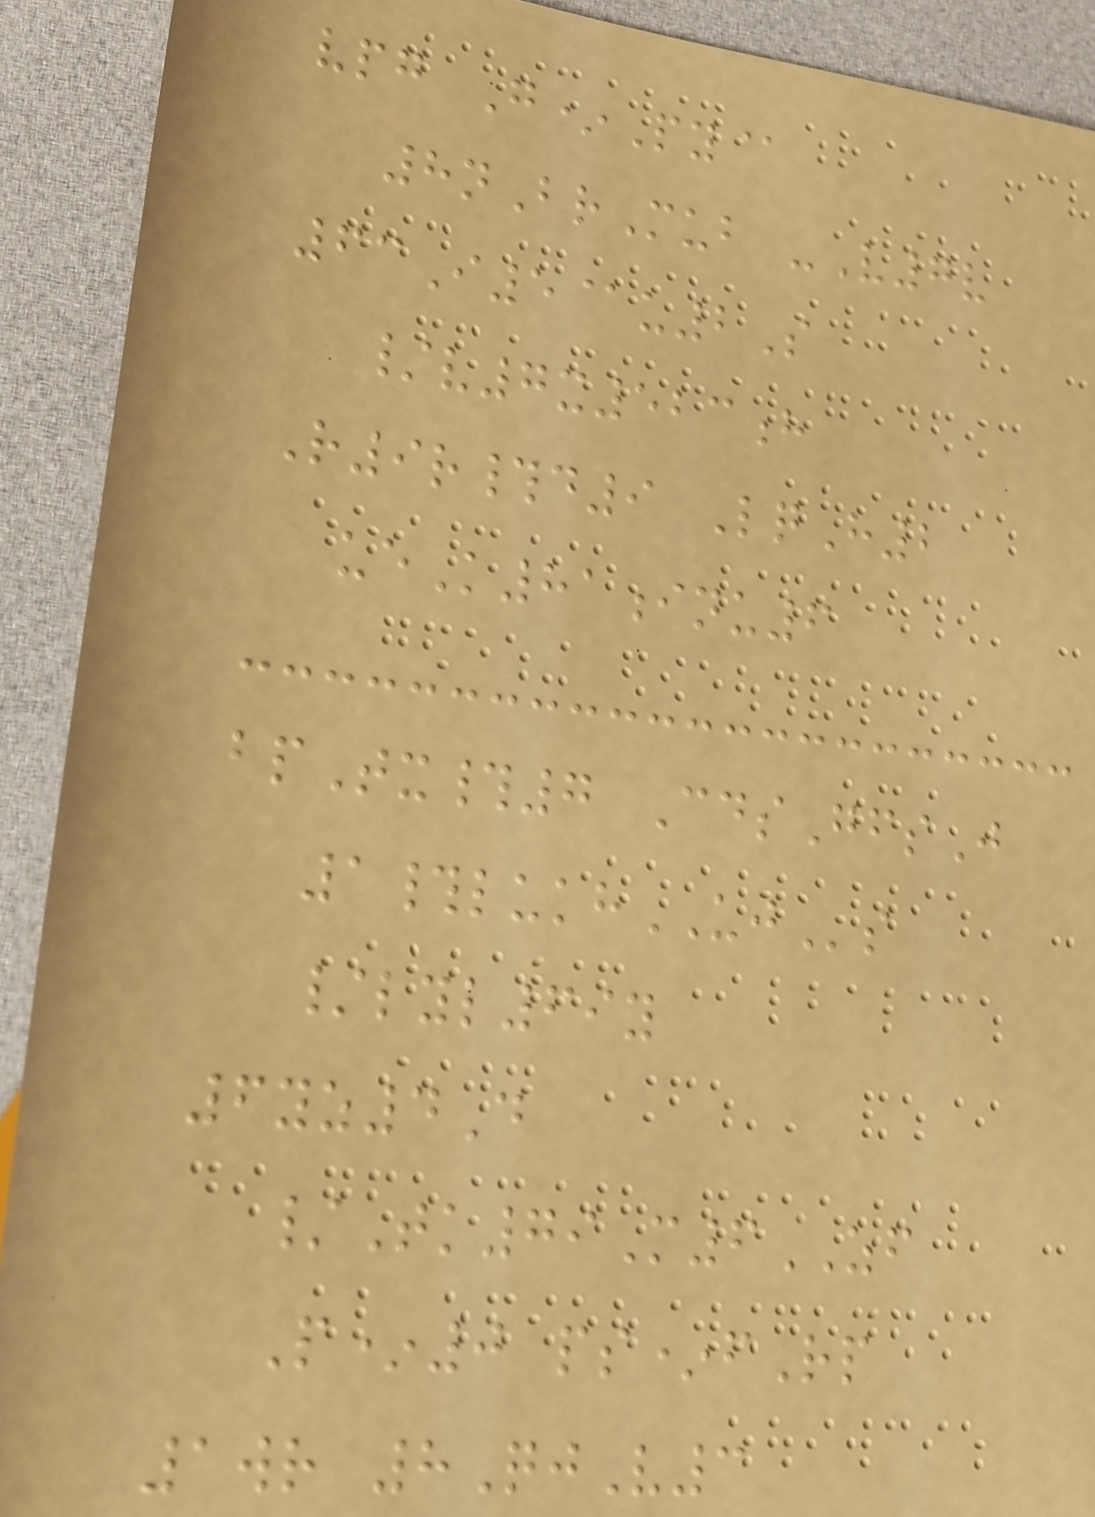vpg G*Py@
8nBrMub -V7v
63I5@u2S
/v7x523h
R9r#d9 LqH2
ueK81inu6
bpTx#7 CdsGfsJ
1#lukhUJs
/lyl69y
6yz4D
/Tk79M6ZF
P*0 ps*fRp
1wr 8QjV3
